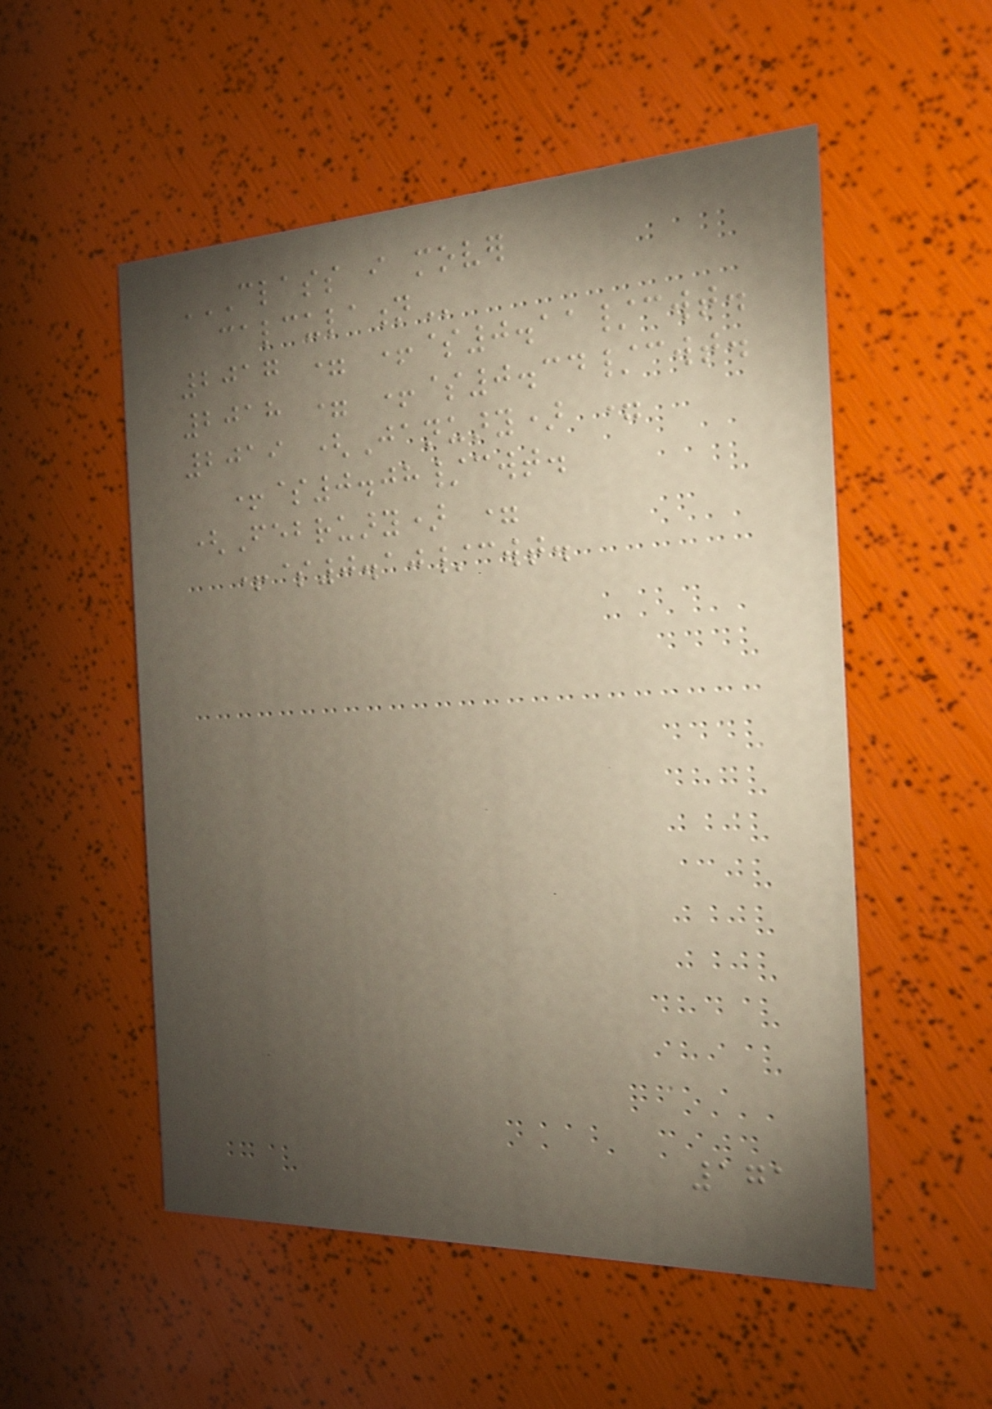CLASS I MOVER
CALCULATION
2017 = +$0.11/cwt.
2018 = +$0.34/cwt.
2019 (January) =
+$0.08/cwt.
(February) =
+$0.10/cwt.
171
